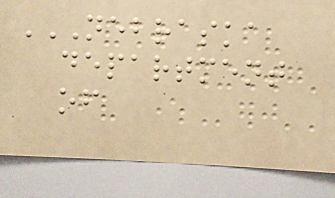NEBRASKA
DEPARTMENT
OF
